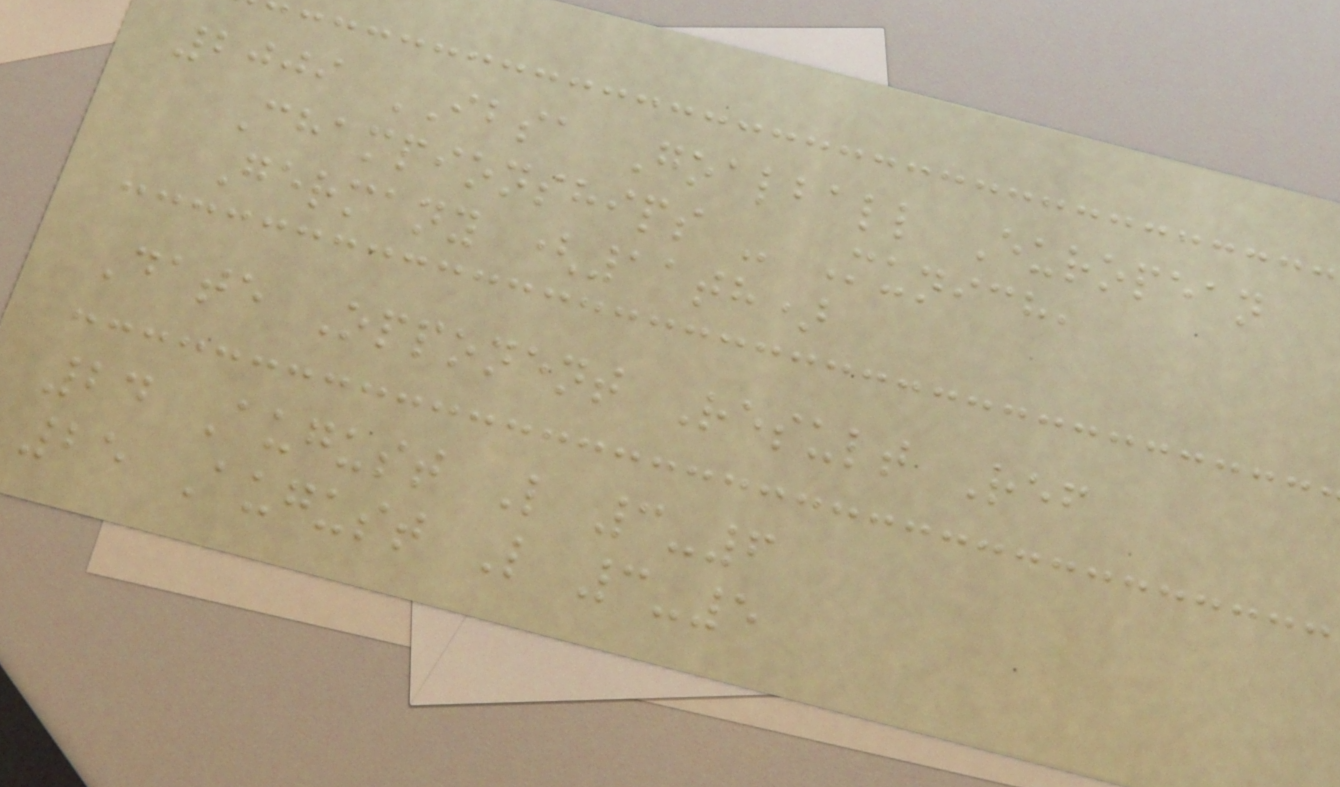2009 IBSA Goalball European
Championships - Munich,
Germany (11th)
Date Opponent Result Ref
24 August L 3-6
25 August L 3-5
